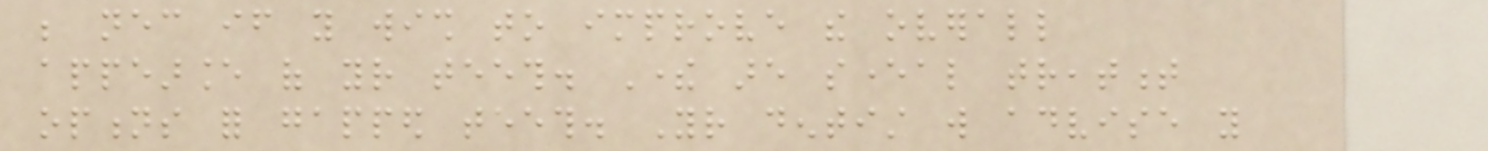be necessary if you wish to improve the overall
appearance of your teeth. There are several treatment
options for gapped teeth. Your dentist will advise you
